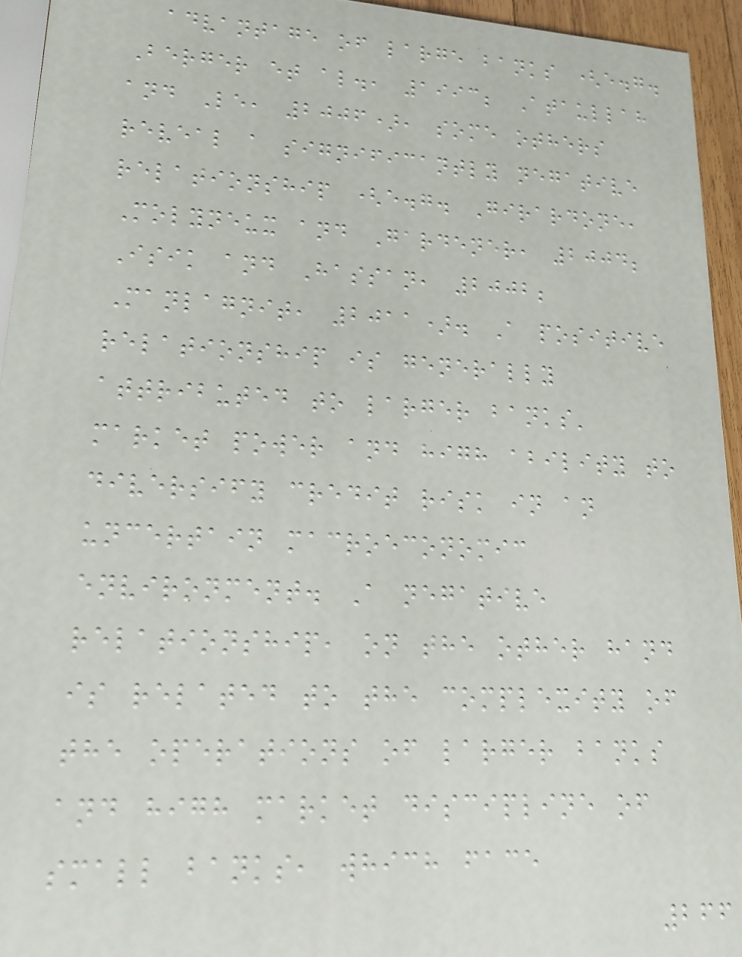advantage of large banks (e.g.
Berger et al., 1993; Ataullah
and Le, 2006), some others
reveal a significantly negative
relationship (e.g. Girardone,
Molyneux and Gardener, 2004;
Isik and Hassan, 2002;
Manlagnit, 2011). A positive
relationship is generally
attributed to larger banks'
market power and high ability to
diversify credit risk in an
uncertain macroeconomic
environment. A negative
relationship, on the other hand
is related to the complexity of
the operations of larger banks
and high market discipline of
small banks, which face
266
